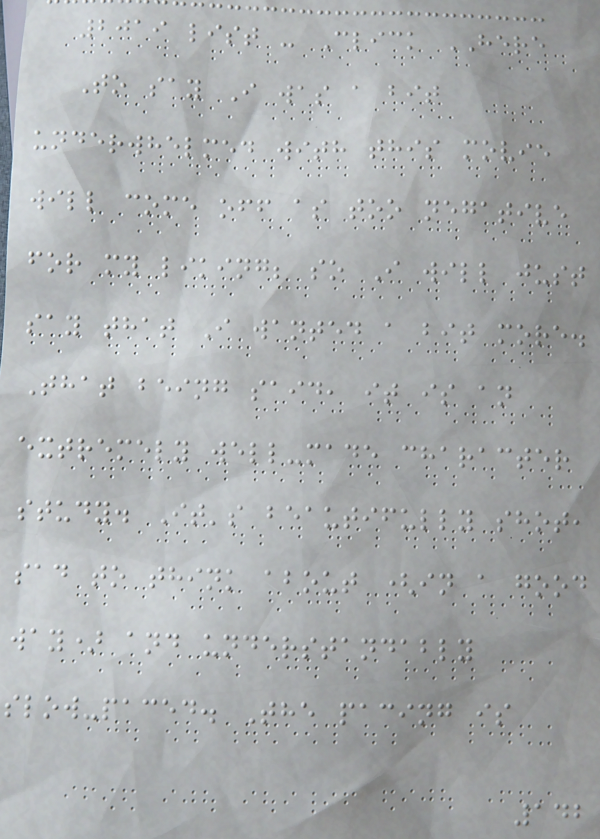2019 list - Click HERE
To say I was a bit
underwhelmed with this movie
will come off as too negative
for my liking; so I will just
say that I wanted a bit more.
That being said, it is an
extremely well-made character
study. It's beautifully shot,
sad to think about (in a good
way) and understandably
slow-paced. The pacing is
142
